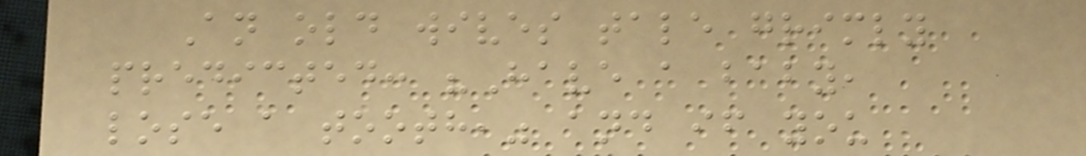An old wives tale grimly
predicted: "Have a baby,
lose a tooth," and if you
